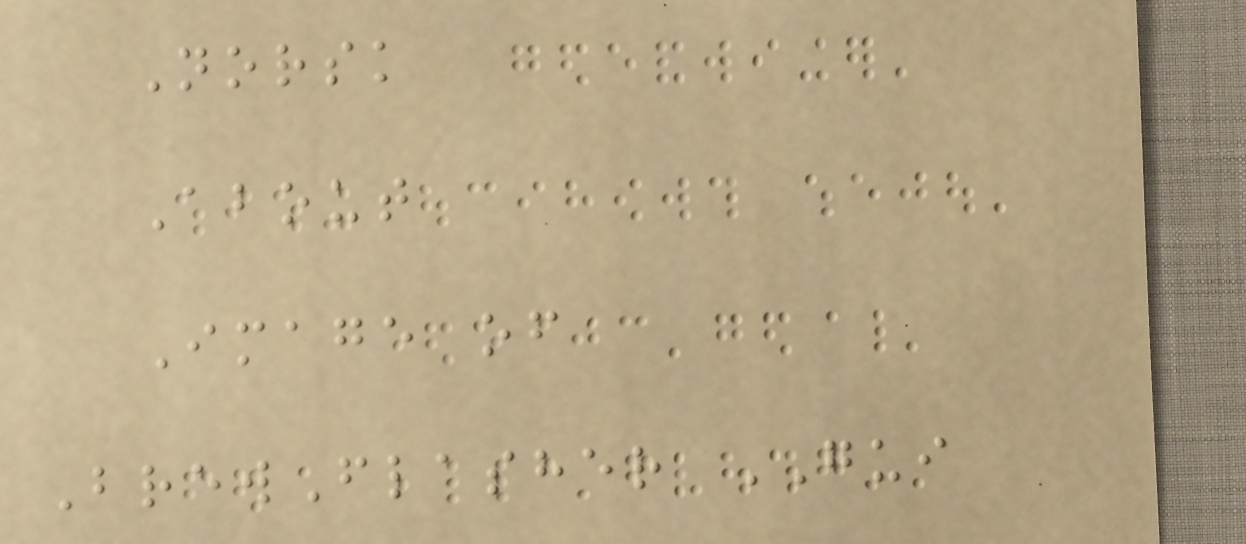Norsk
About
Image of
BrewFlasher GUI
